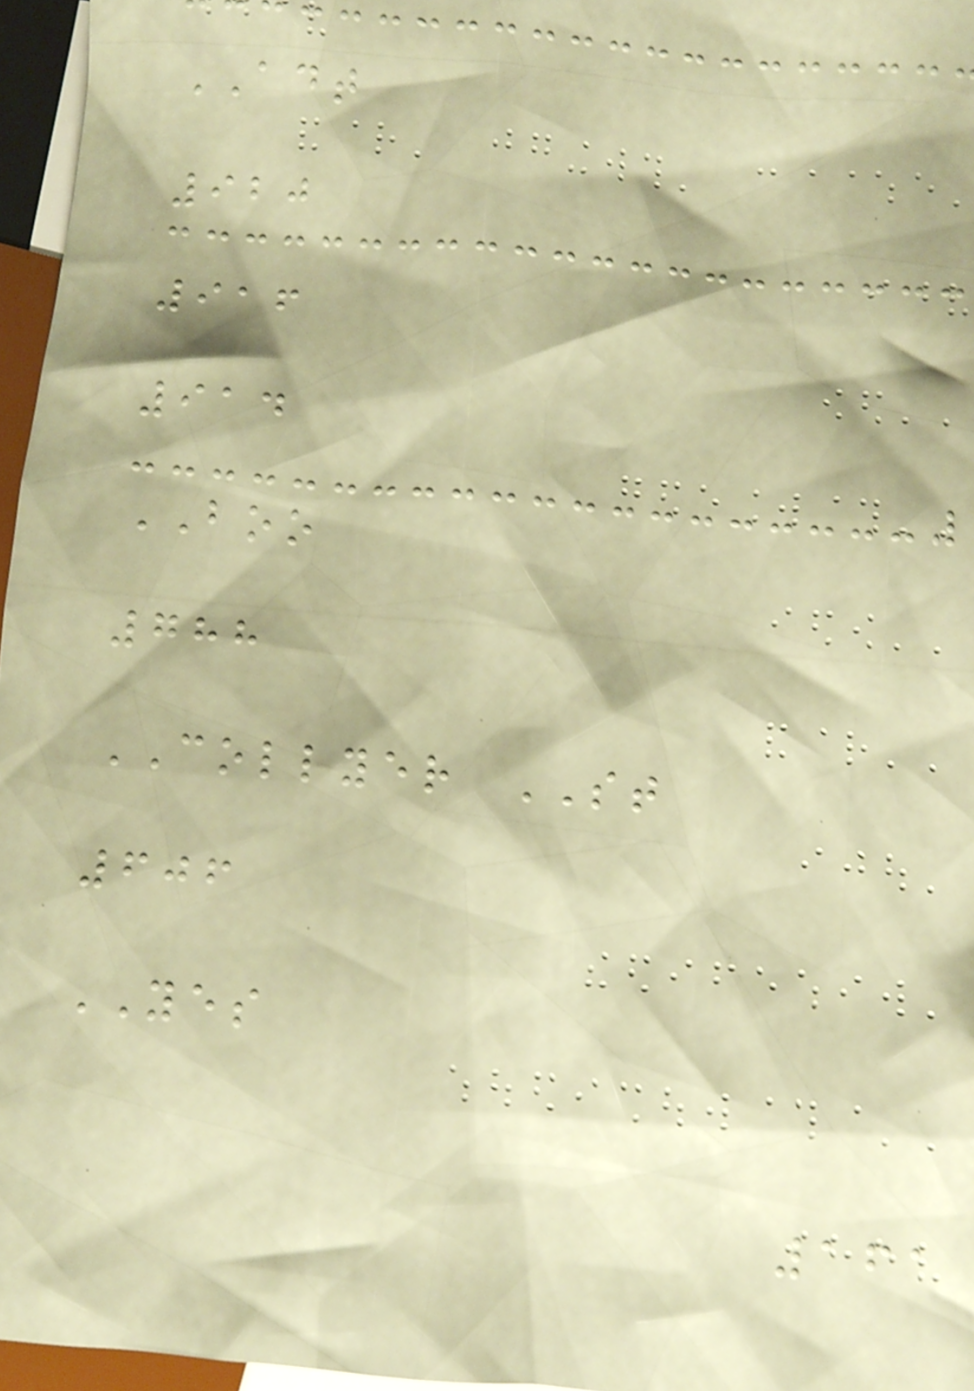ADT
920
916
914
BOO
788
COLLYER ST
606
YES
161
